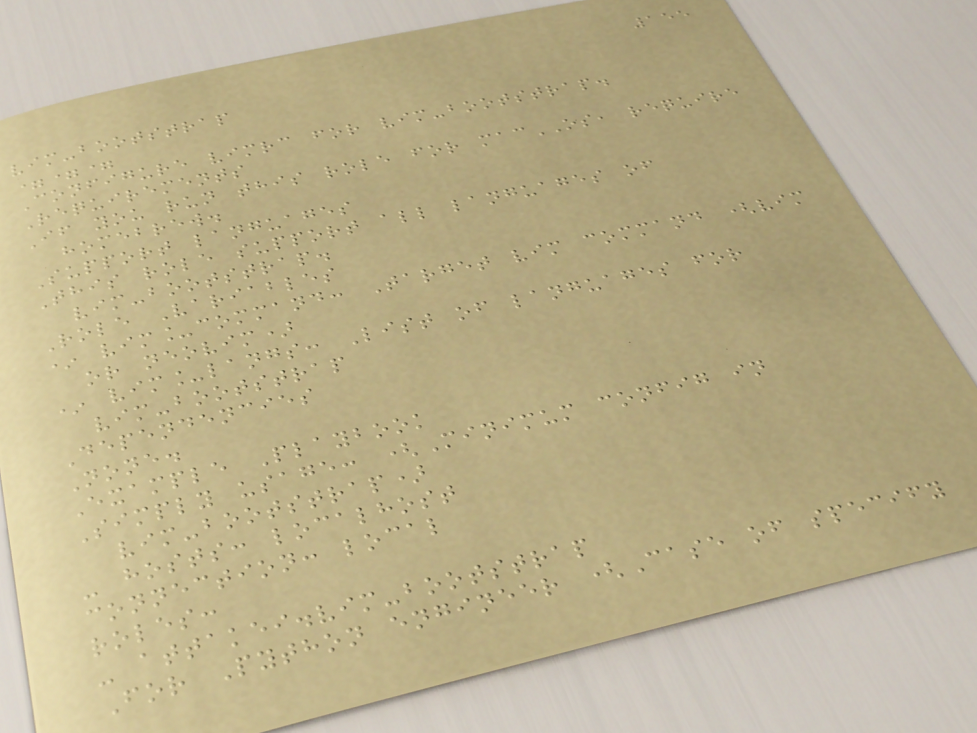155
vim-bootstrap
===
Configure vimrc for vim-bootstrap.
Requirements
If you run this role for macOS, require
homebrew.
Support languages
This role support all languages of
vim-bootstrap.
Role Variables
* vim_command: Target vim command (vim
or neovim)
* vim_langs: List of languages for
vim-bootstrap
Dependencies
None.
Example Playbook
Simply usage: (Minimum config in
vim-bootstrap)
- hosts: localhost
connection: local
roles:
- attakei.vim-bootstrap
For Python engineer (Case of specify
